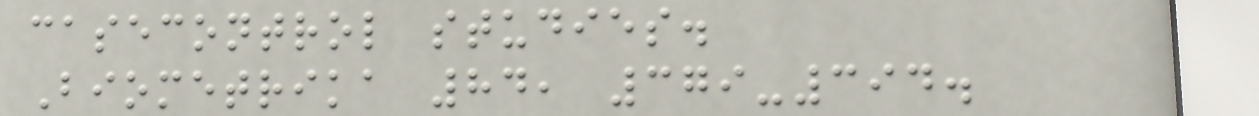casecontrol studies.
Biometrika 84, 379-394.
